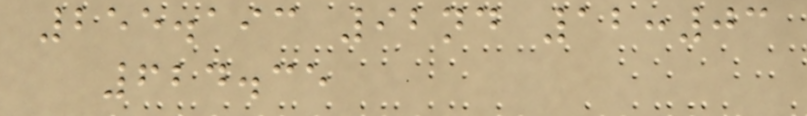255.193 92nd 12:03
624.35
